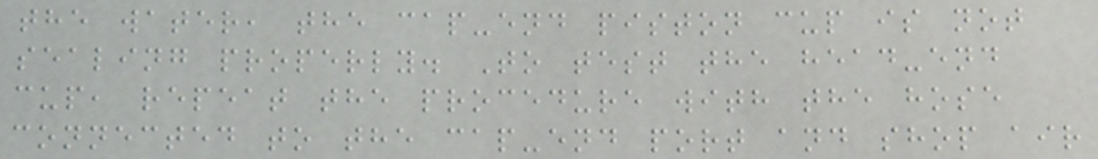the water, the cap-end piston cup is not
sealing properly. To test the head-end
cup, repeat the procedure with the hose
connected to the cap-end port and shop air
